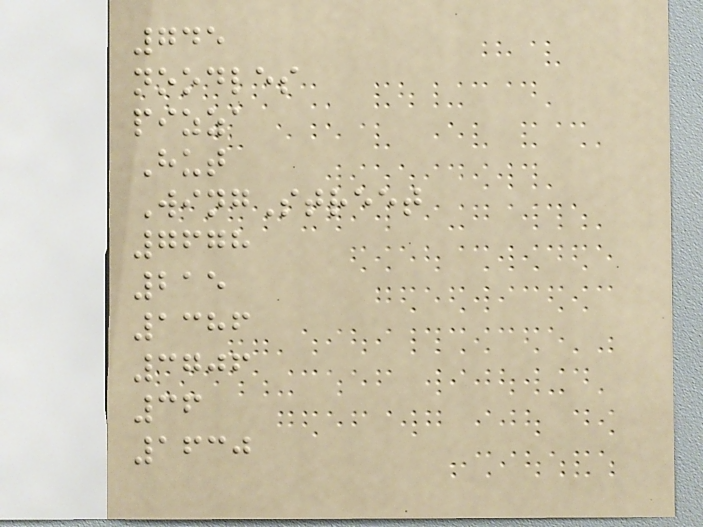745
noodles
pizza
Hut
WingStreet
7678
215
1386
3706
36
1630
